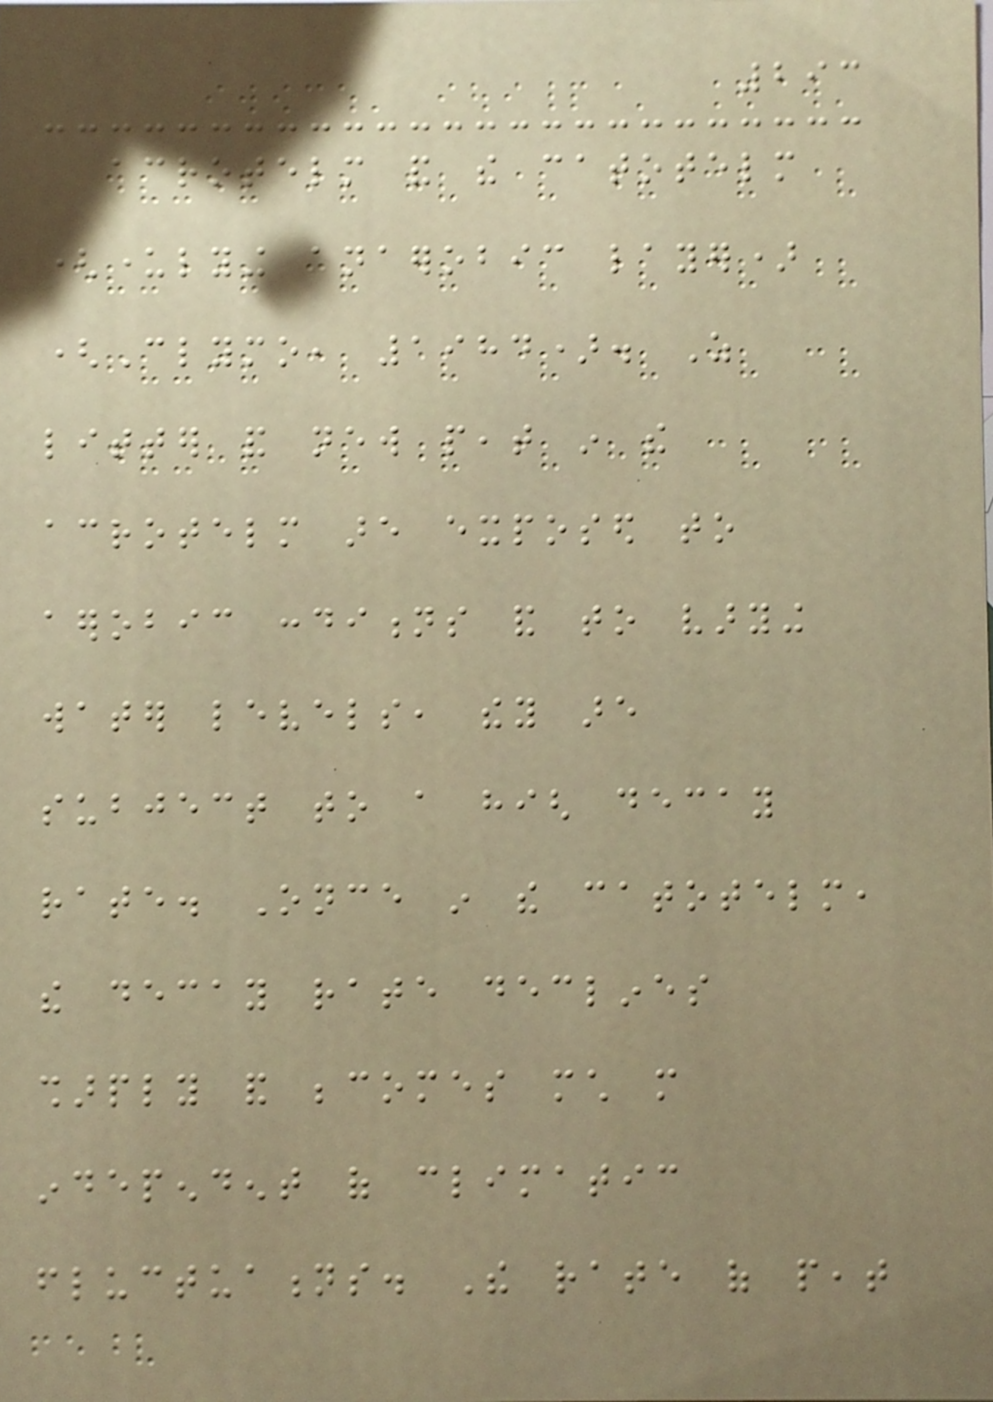293
acrotelm and the catotelm
(underlying anaerobic layer)
(Clymo, 1984). As
litter and new peat in the
acrotelm are exposed to
aerobic conditions and to varying
water levels, they are
subject to a high decay
rate. Once in the catotelm,
the decay rate declines
sharply and becomes much more
independent of climatic
fluctuations. The rate of peat
